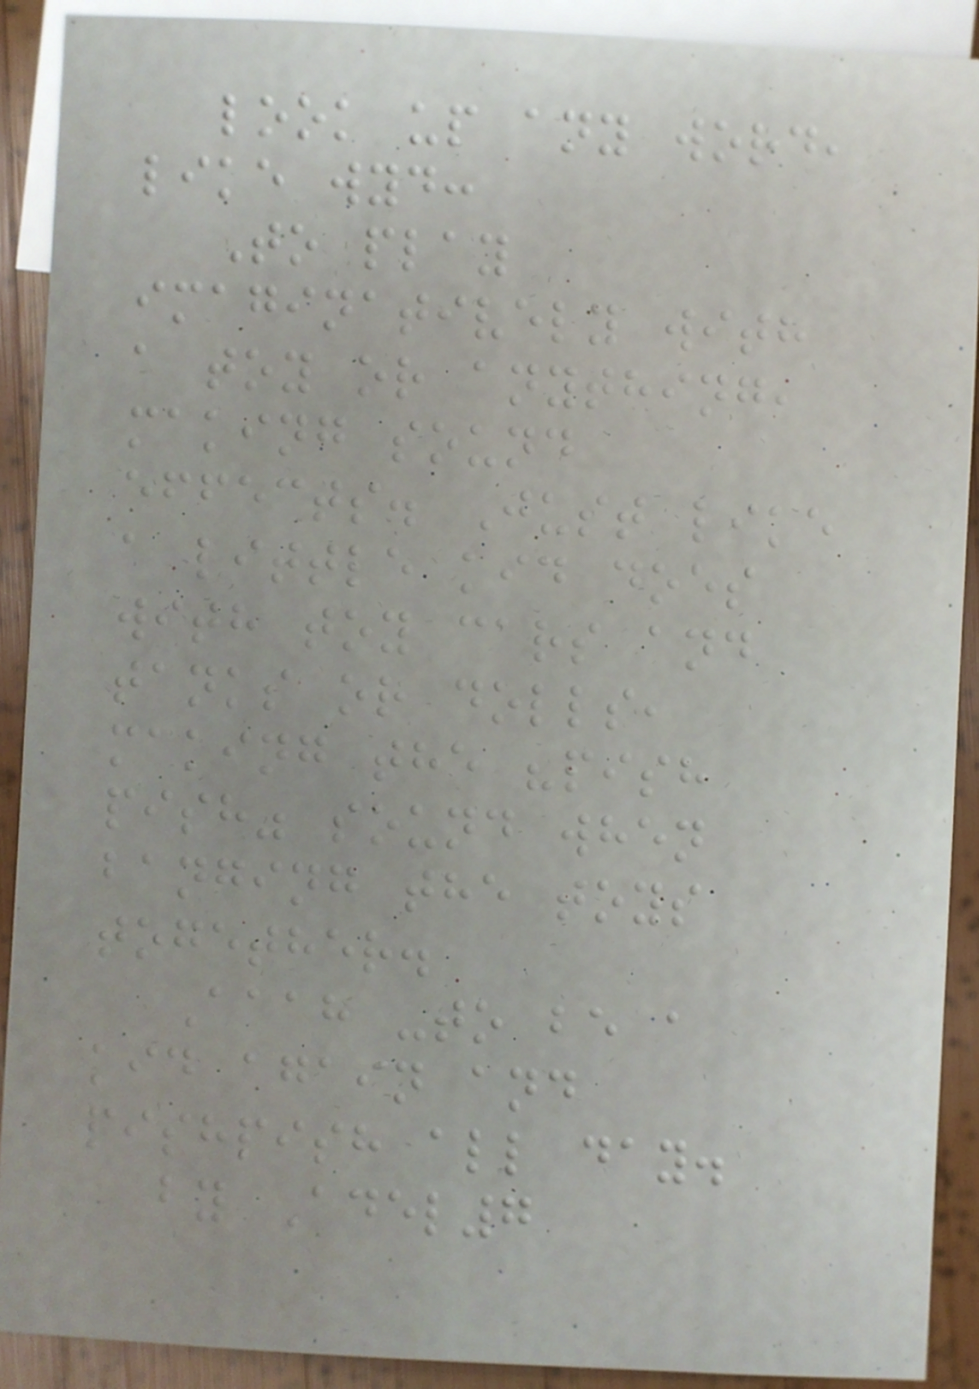look up any word,
like wyd:
To play
imaginatively with
a toy or anything,
making sound
effects. Just like
a little kid does
with toy cars and
tanks or dolls,
making the "pish
pish" sound when
banging the toys
together.
Aaah -to be a
kid again and
pishpish all day.
by Adel7
